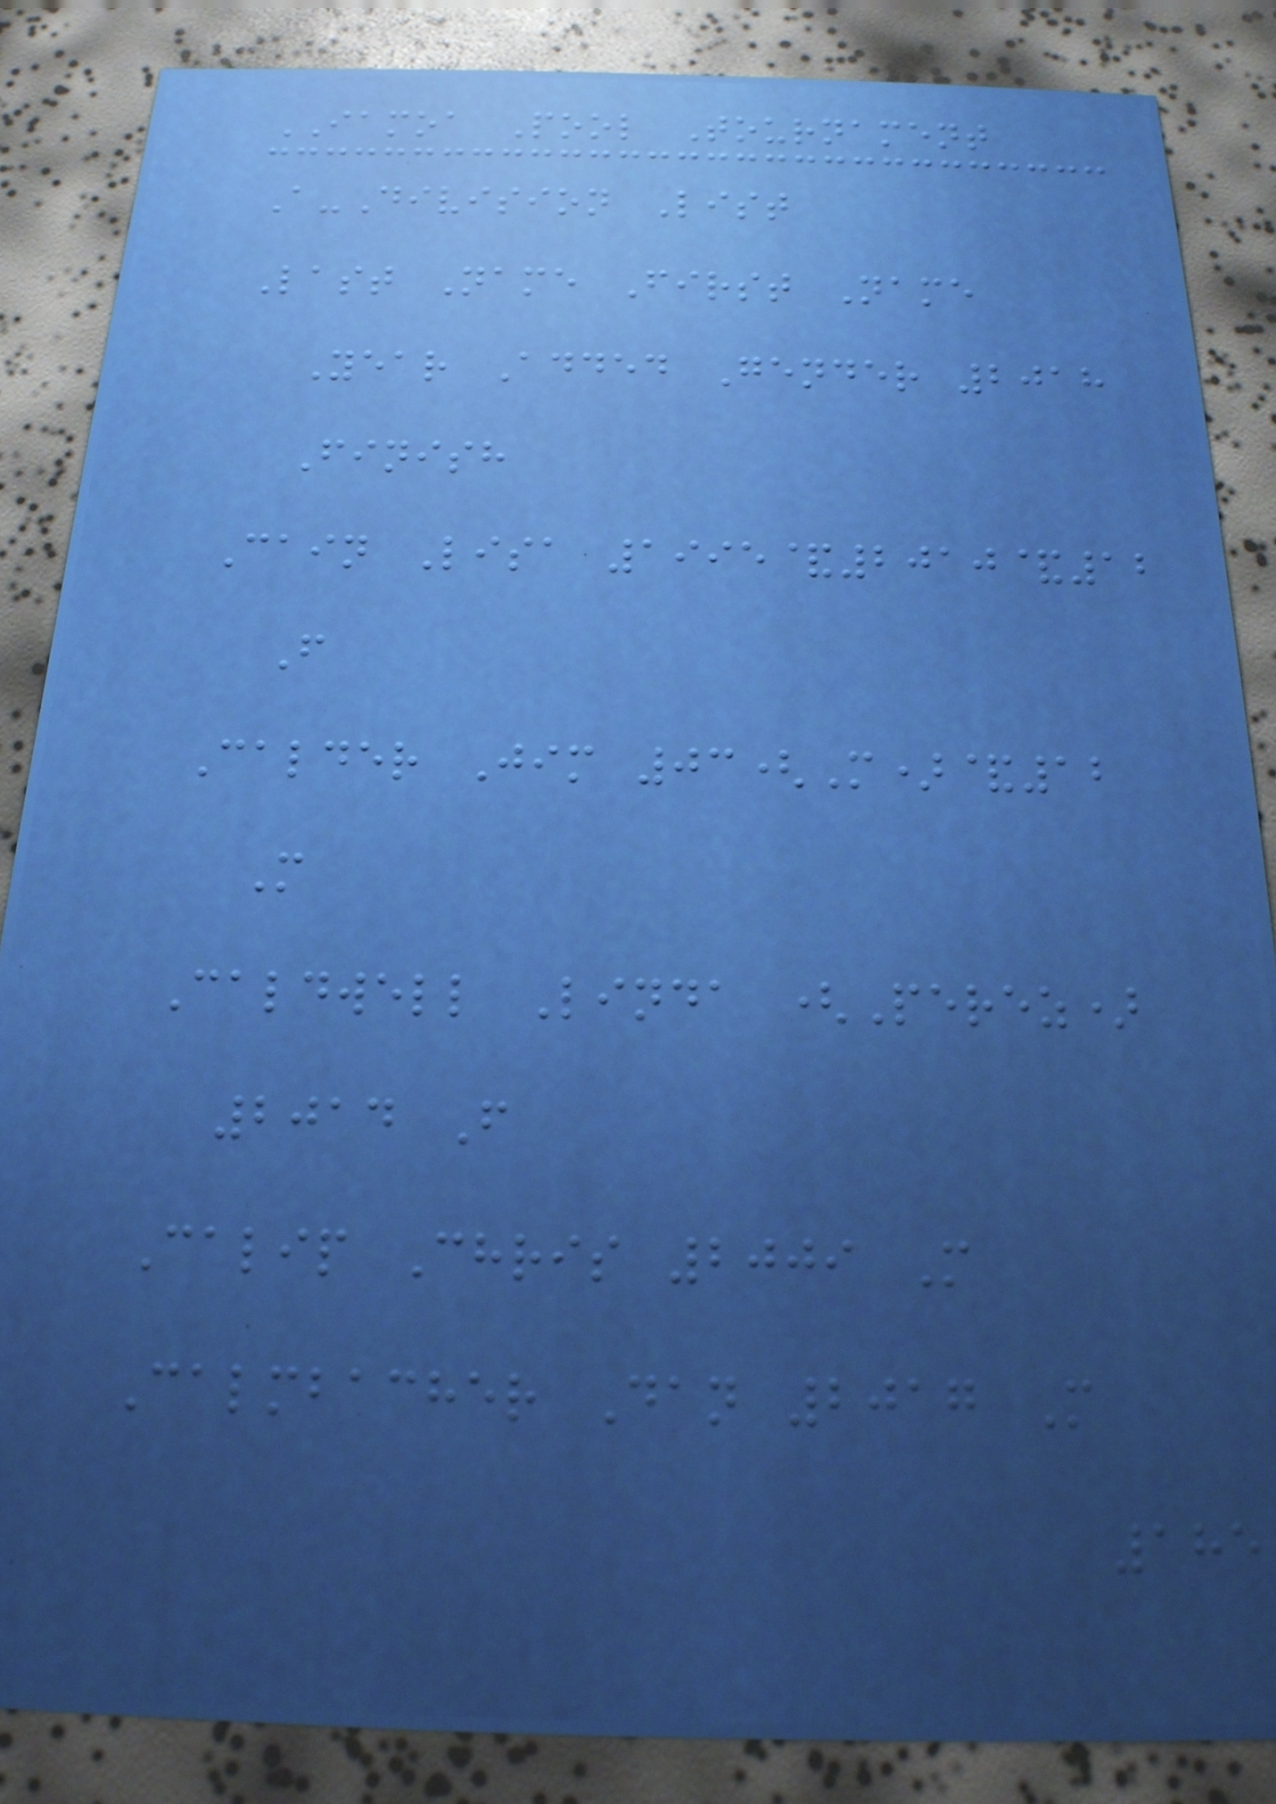IAMOA Pool Tournament
A-Division List
Last Name First Name
Year Added Gender 2018
Finish
Cain Lisa 1995&2010&12
F
Calder Jim 03(M)&12
M
Caldwell Linda (Perez)
2014 F
Calip Chris 2009 M
Calmbacher Dan 2017 M
185
